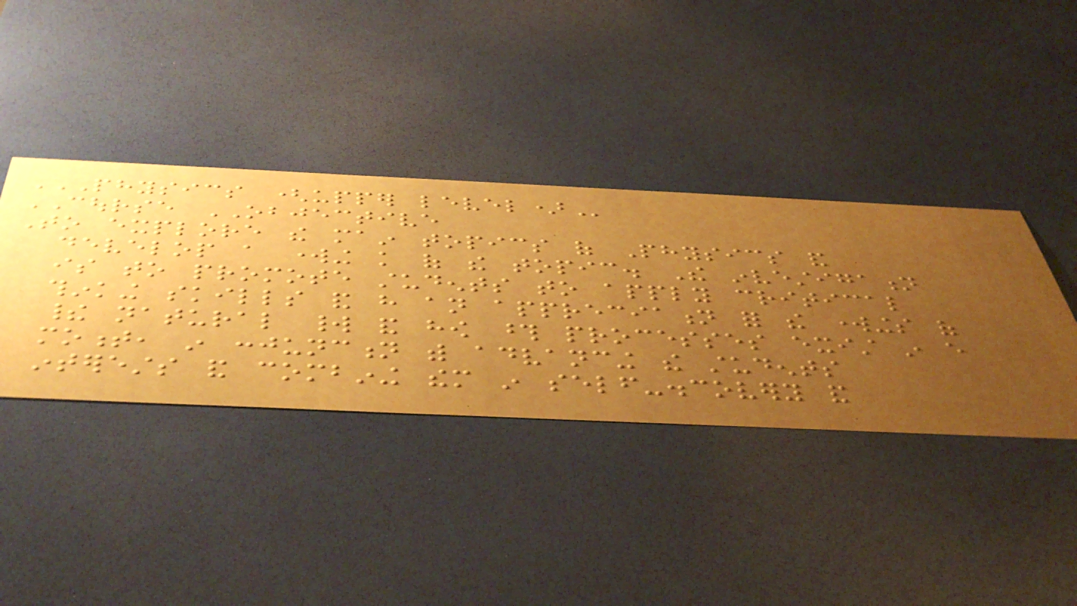PHYSICS (UPPER LEVEL)
COURSE OBJECTIVE
To explore the main topics of Physics and
develop a working knowledge of the topic. The investigation
is to promote students to apply critical
thinking skills and have an appreciation for the workings of
their natural world and how those processes exist in every
moment, in conjunction with advancing the students
interests and combining them in self-discovery and
